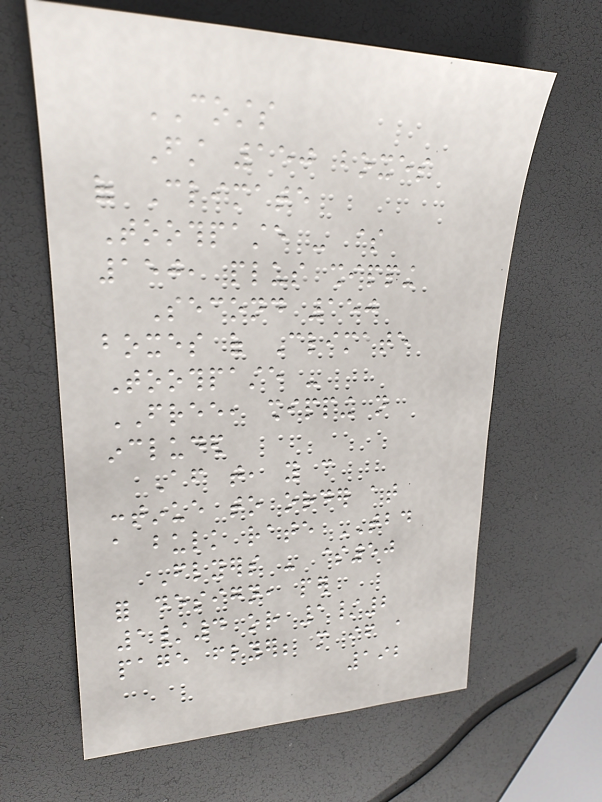COSTS
First 150 boxes
of Climate
Toothpaste - $
150, plus shipping
Second 150
boxes of Climate
Toothpaste -
FREE, shipping not
included
After that, you can
continue to order at
a bulk rate TBD
Flyers - $50
for design, per
1/4 or 1/2
page flyer; more if a
192
